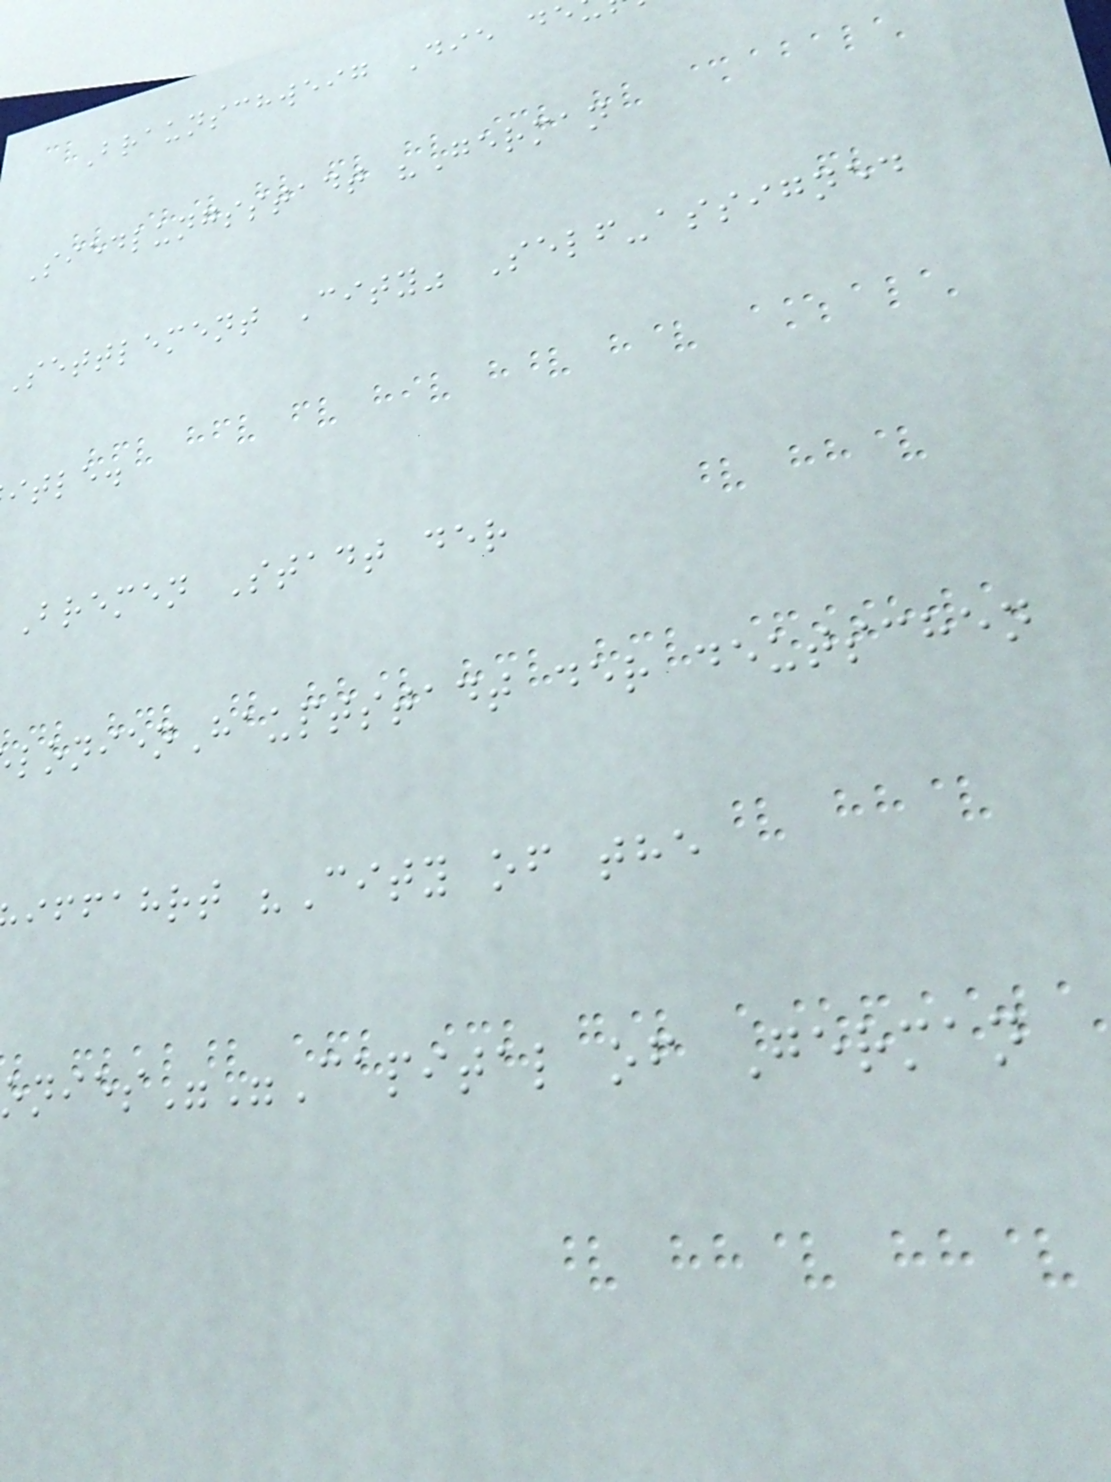Braunschweig Die de
Siedlungsstadt "German
Settlement City" Self-assigned
itle.
Bremen Stadt der
lonienHauptstadt der deutschen
iffahrt "City of the
onies""Capital of German
